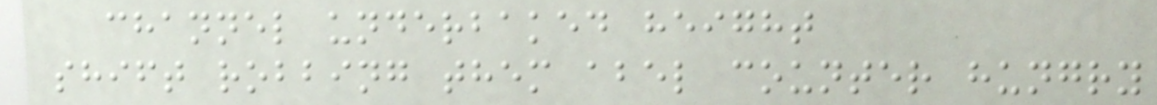channel underbaked height
shift robbing them abel counter hungry
